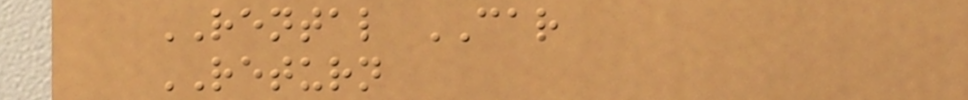RENTAL CAR
RETURN
